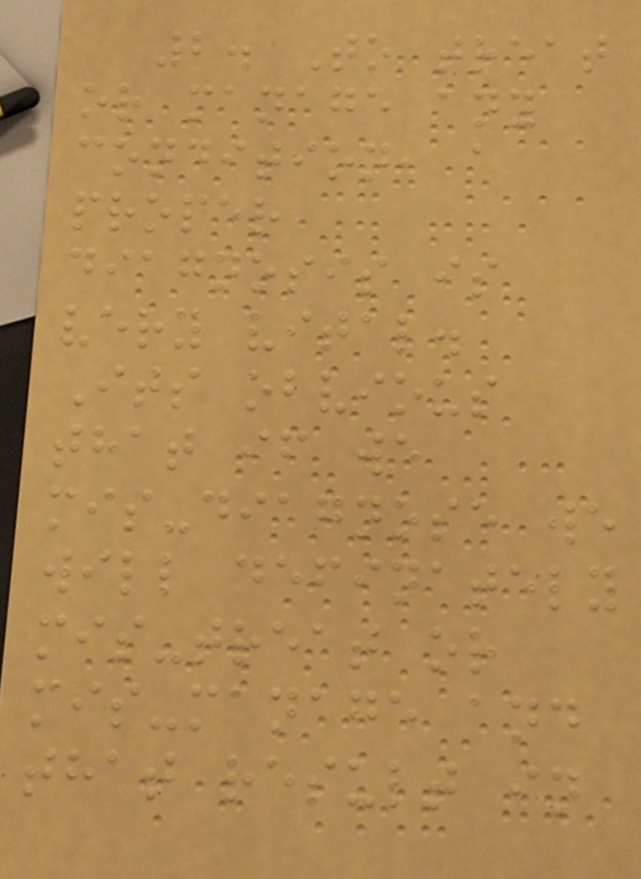2. To treat
or manage any
condition, a
proper
diagnosis is
very vital.
Its obvious
that if we
mis-diagnose we
will definately
mis-treat or
mis-manage and
that result in
